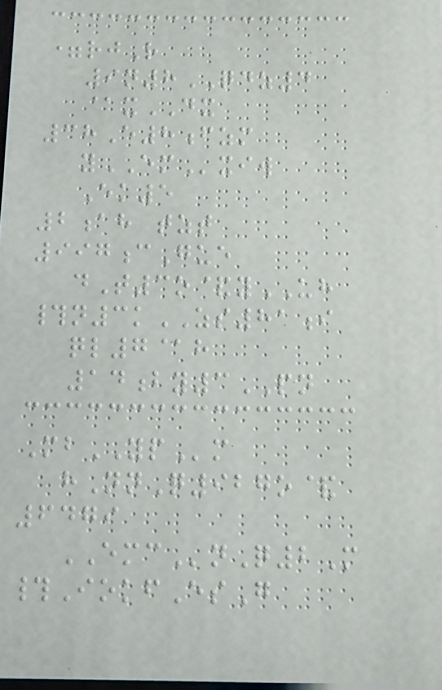=rjR
9n8QDZ4
@xDX
38E8fzm
yEMxiw
Ek5
2ah tzt
997cGue
dT3o&yUH
#n3kZS81i
ql7@h
14by3PN
MbYPm
hNnQ927o&
6479
EMCnQ2M
#IokfEsG
